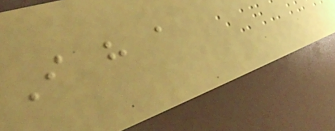I have a
